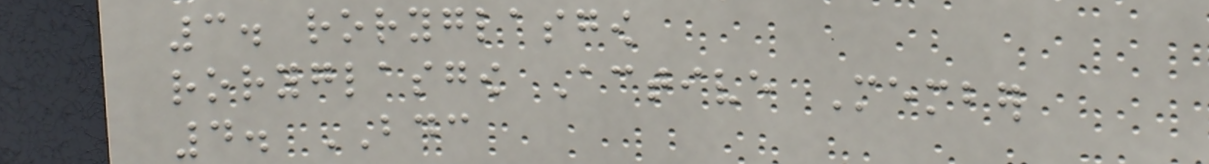3. roryglasgow
roryglasgow Active Member
4. BDC
